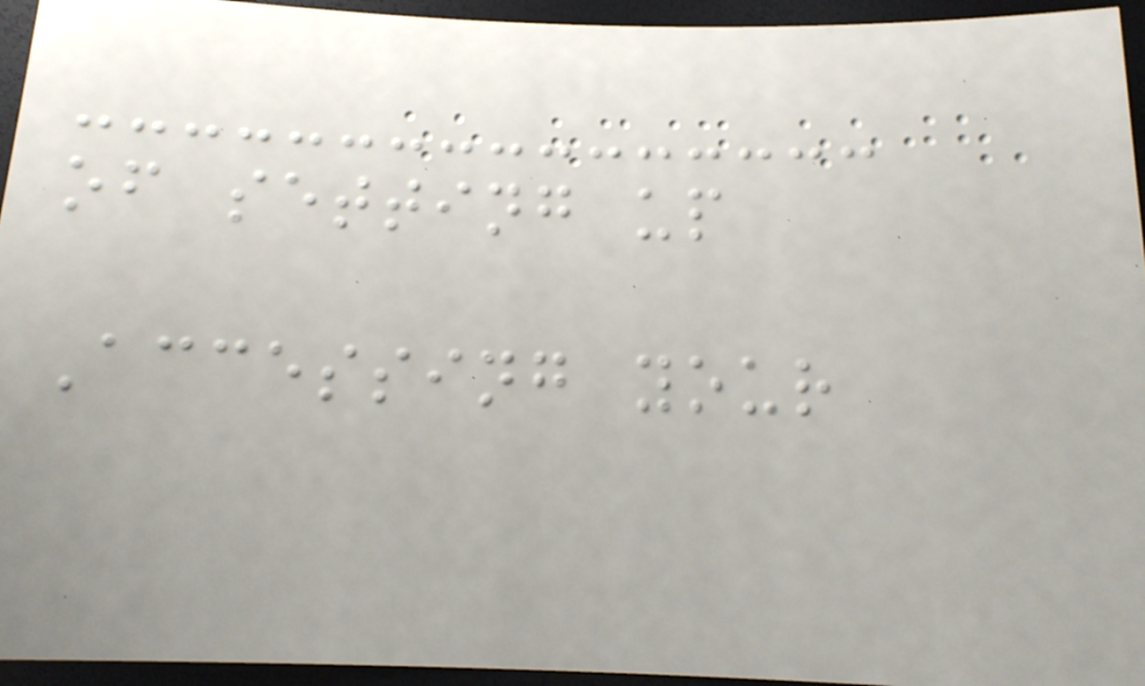of setting up
Accessing your
